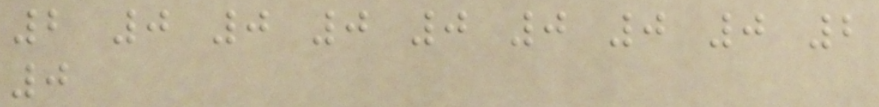2 0 0 0 0 0 0 0 2
0
